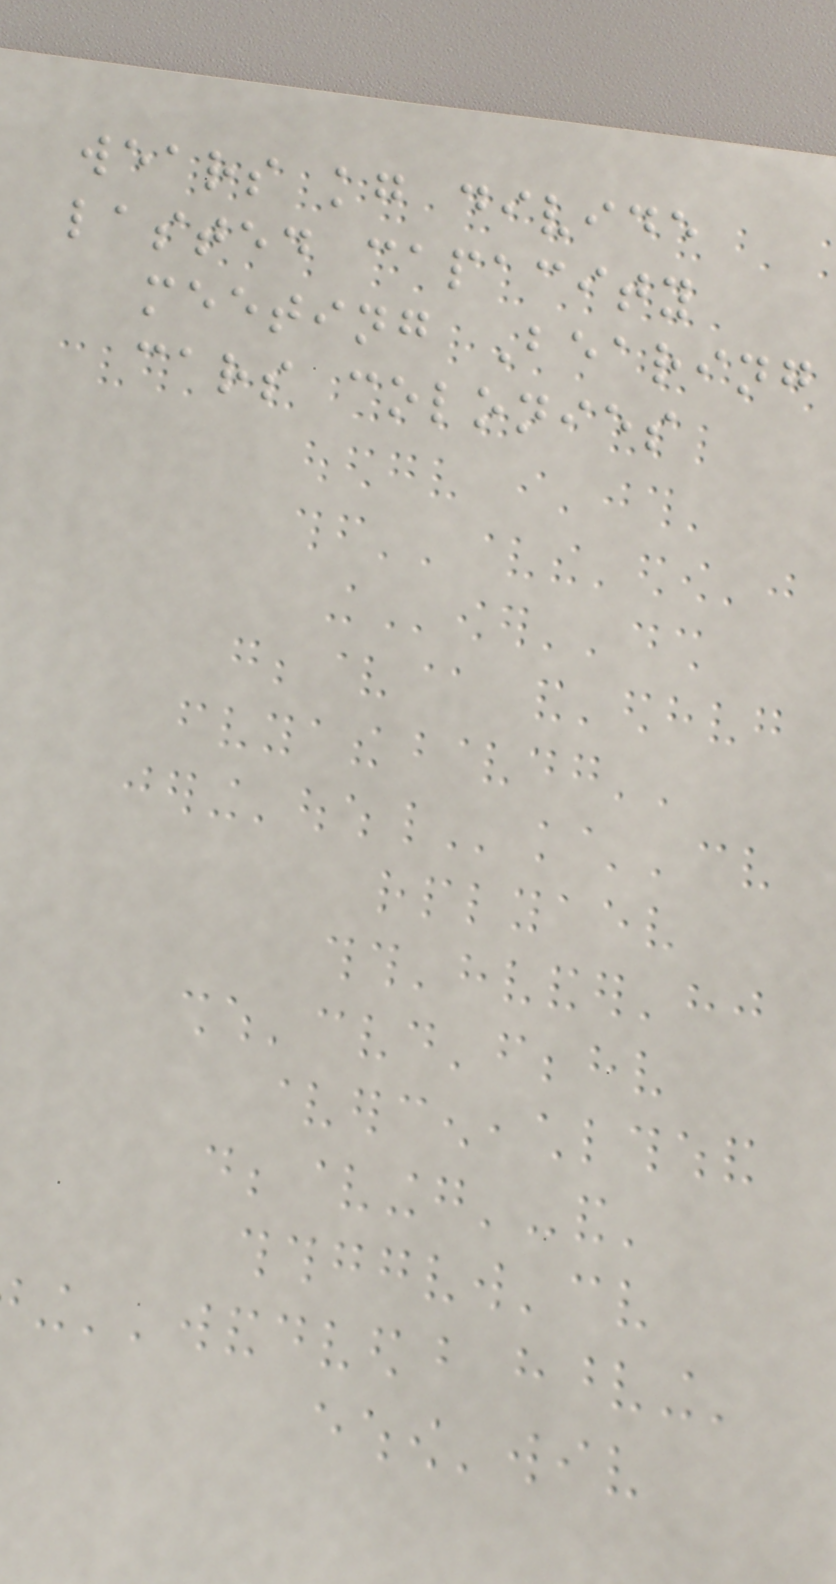wears kg divide
lasted capacity
meeting Bearing
cars colonies
